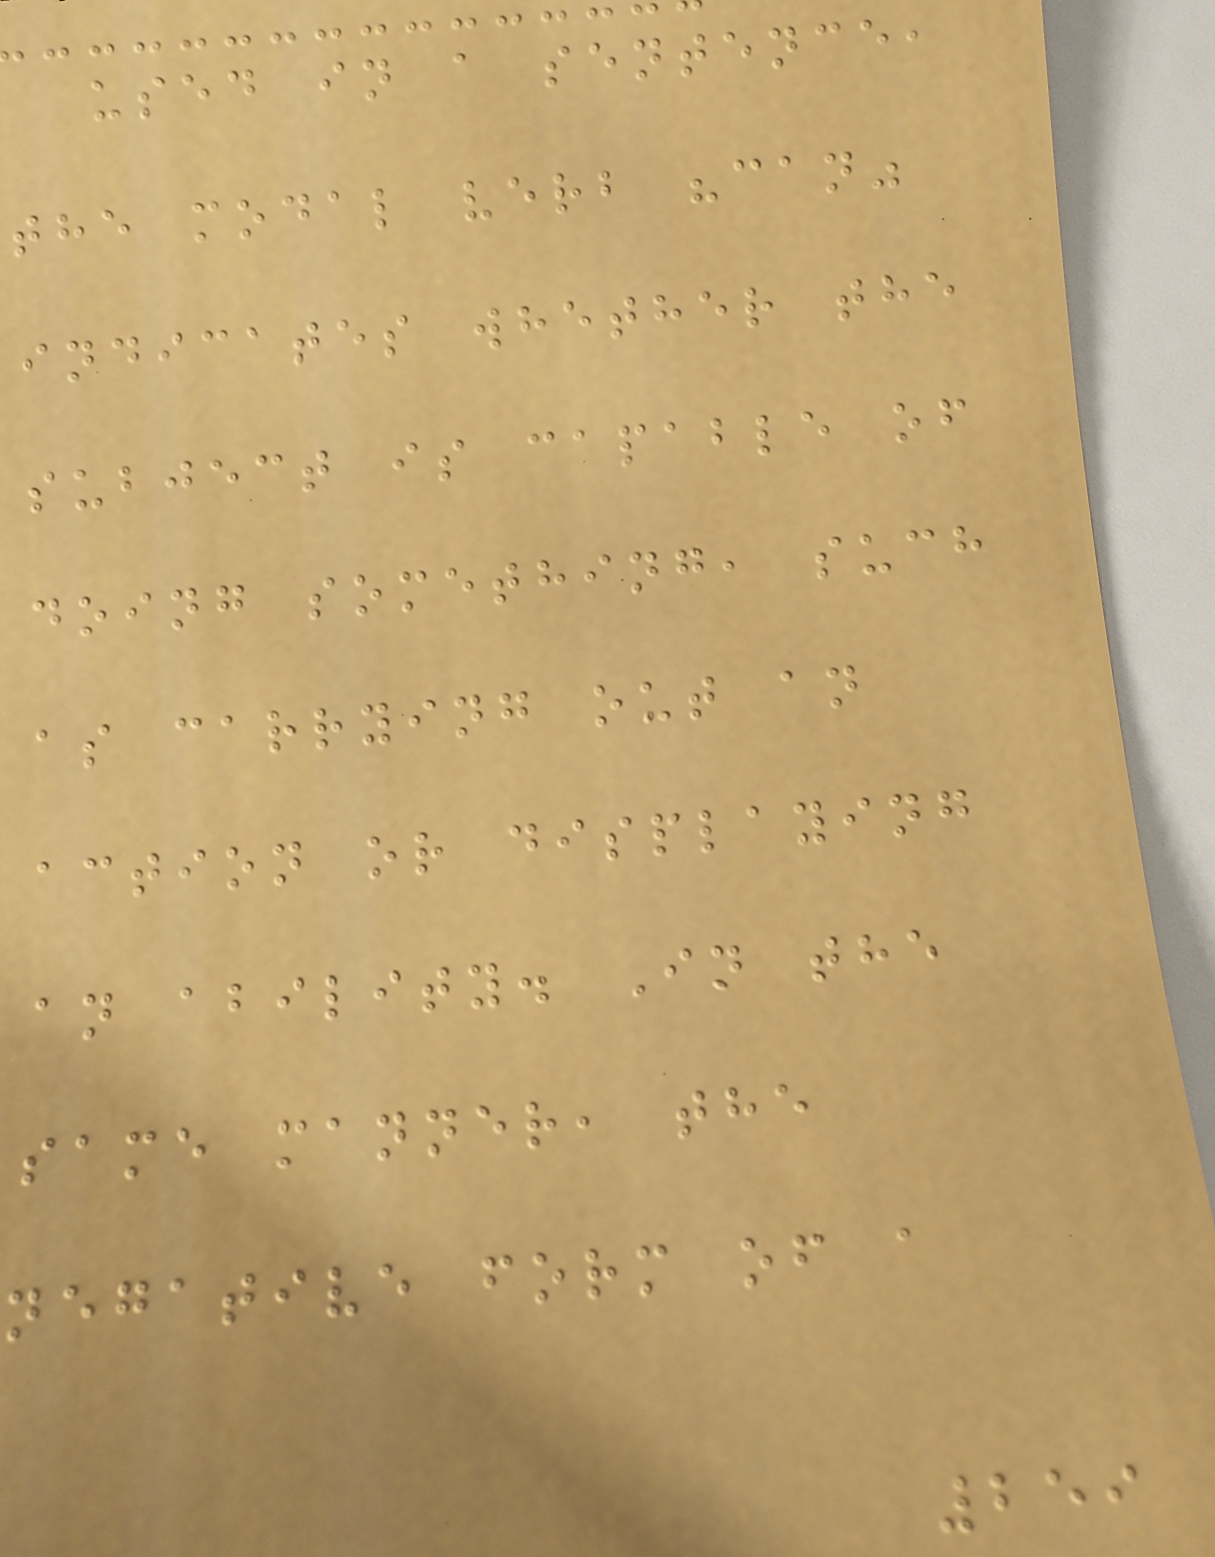used in a sentence,
the modal verb "can"
indicates whether the
subject is capable of
doing something, such
as carrying out an
action or displaying
an ability. In the
same manner, the
negative form of a
259
